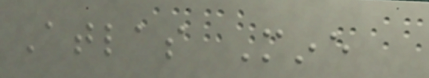Atlas Mine
